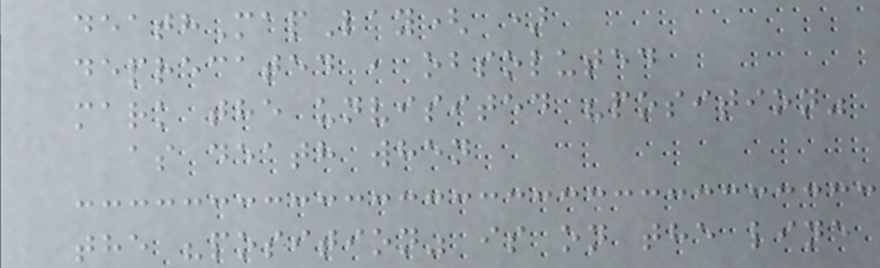deathMapLay( )
deprecated , obsoluted
mark the unvisited "position"
as death when
the "position" is on the line
